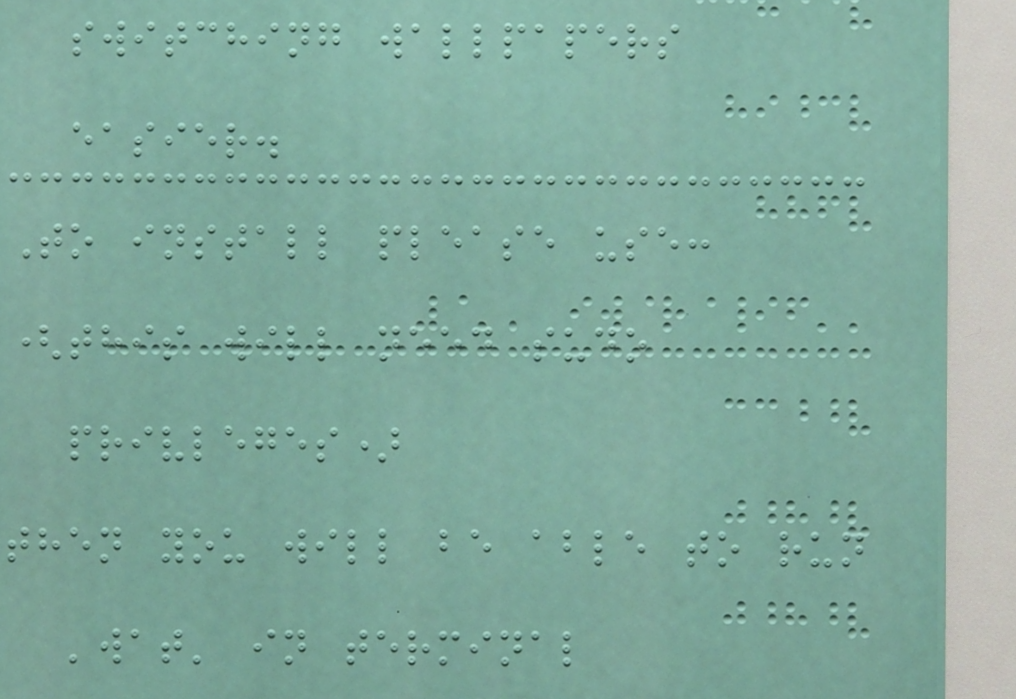switching wallpapers
easier.
To install please use:
(this will need sudo
privleges)
then you will be able to run
'wat' in terminal
